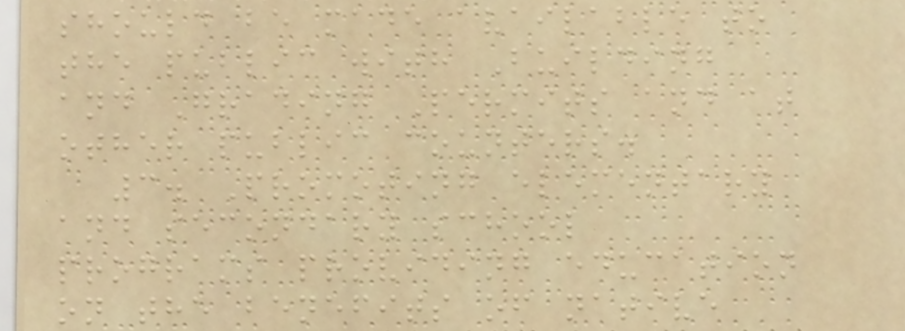should be made available to
the public with Building
and Grading Permits and at
other public counters.
3. Promoting elementary
and secondary school
programs providing education
on the benefits of native
